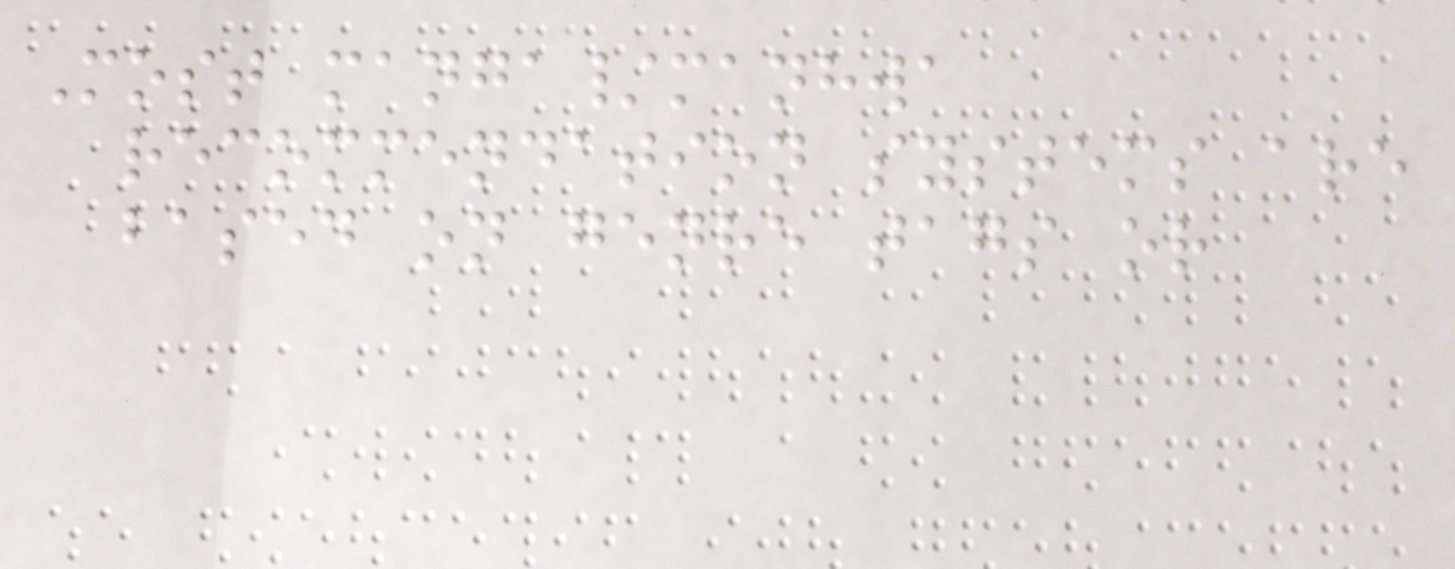Most manga/manhwa
recommendation systems are
based on genre tags or
